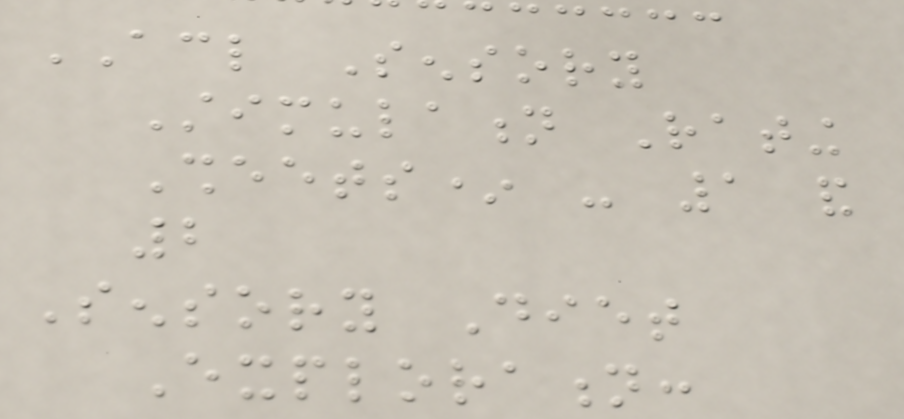ACL Sensory
Stimulation Rating
Sheets* - 1 and
2
Sensory Diet
Exploration:
